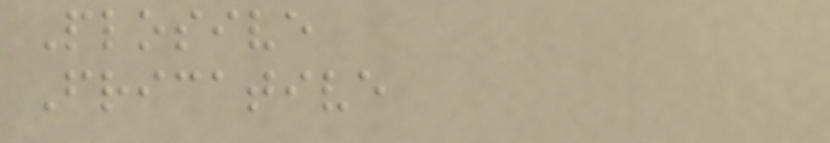Plosive
Fricative
